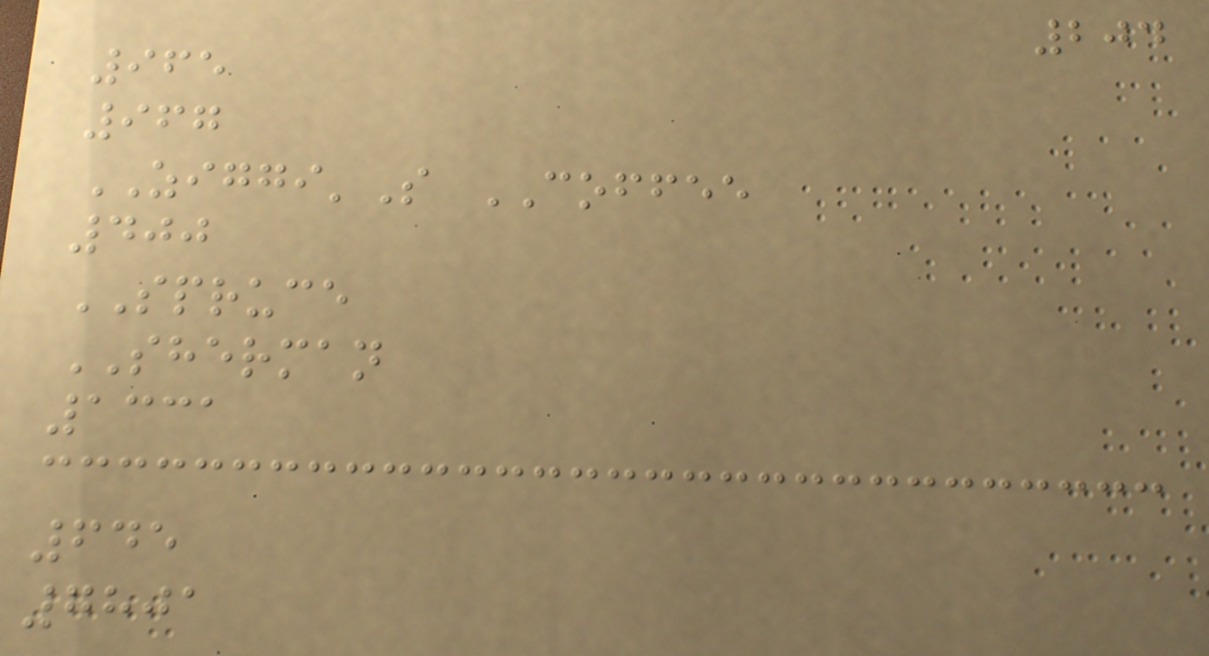204
965
967
ZIGGI'S COFFEE
400
SPRUCE
SHERMAN
1331
645
7801
